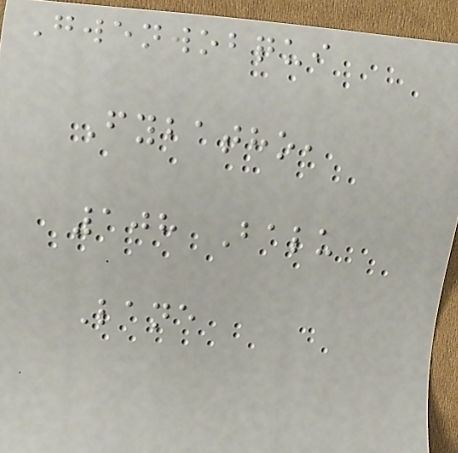Gwenwobqui
Fybatho,
108 Balu
Lane
